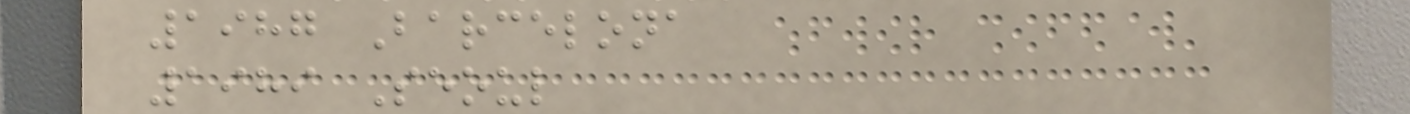1987 Barcelona
1989 Seoul
